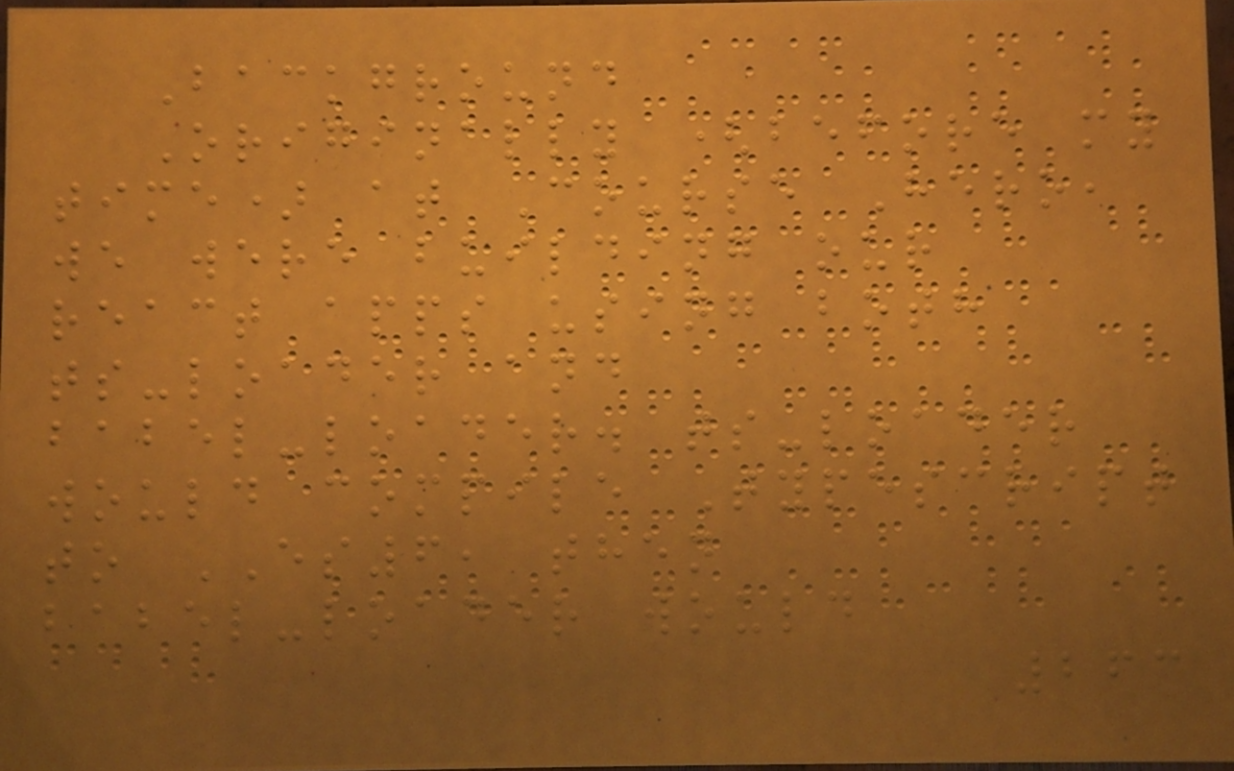Background
Originally (before my
time) at Course Hero,
we were building our
react apps using both
ts-loader and
babel-loader. ts-loader
would compile Typescript
to ES6, then
babel-loader would
263
